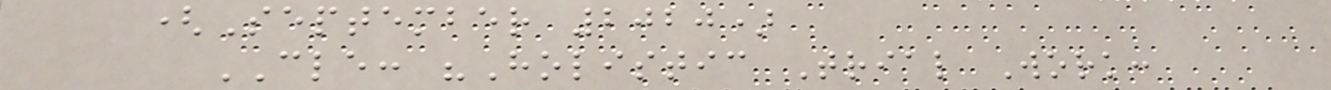(September 2020)
CLE: "Holistic Trial Work:
